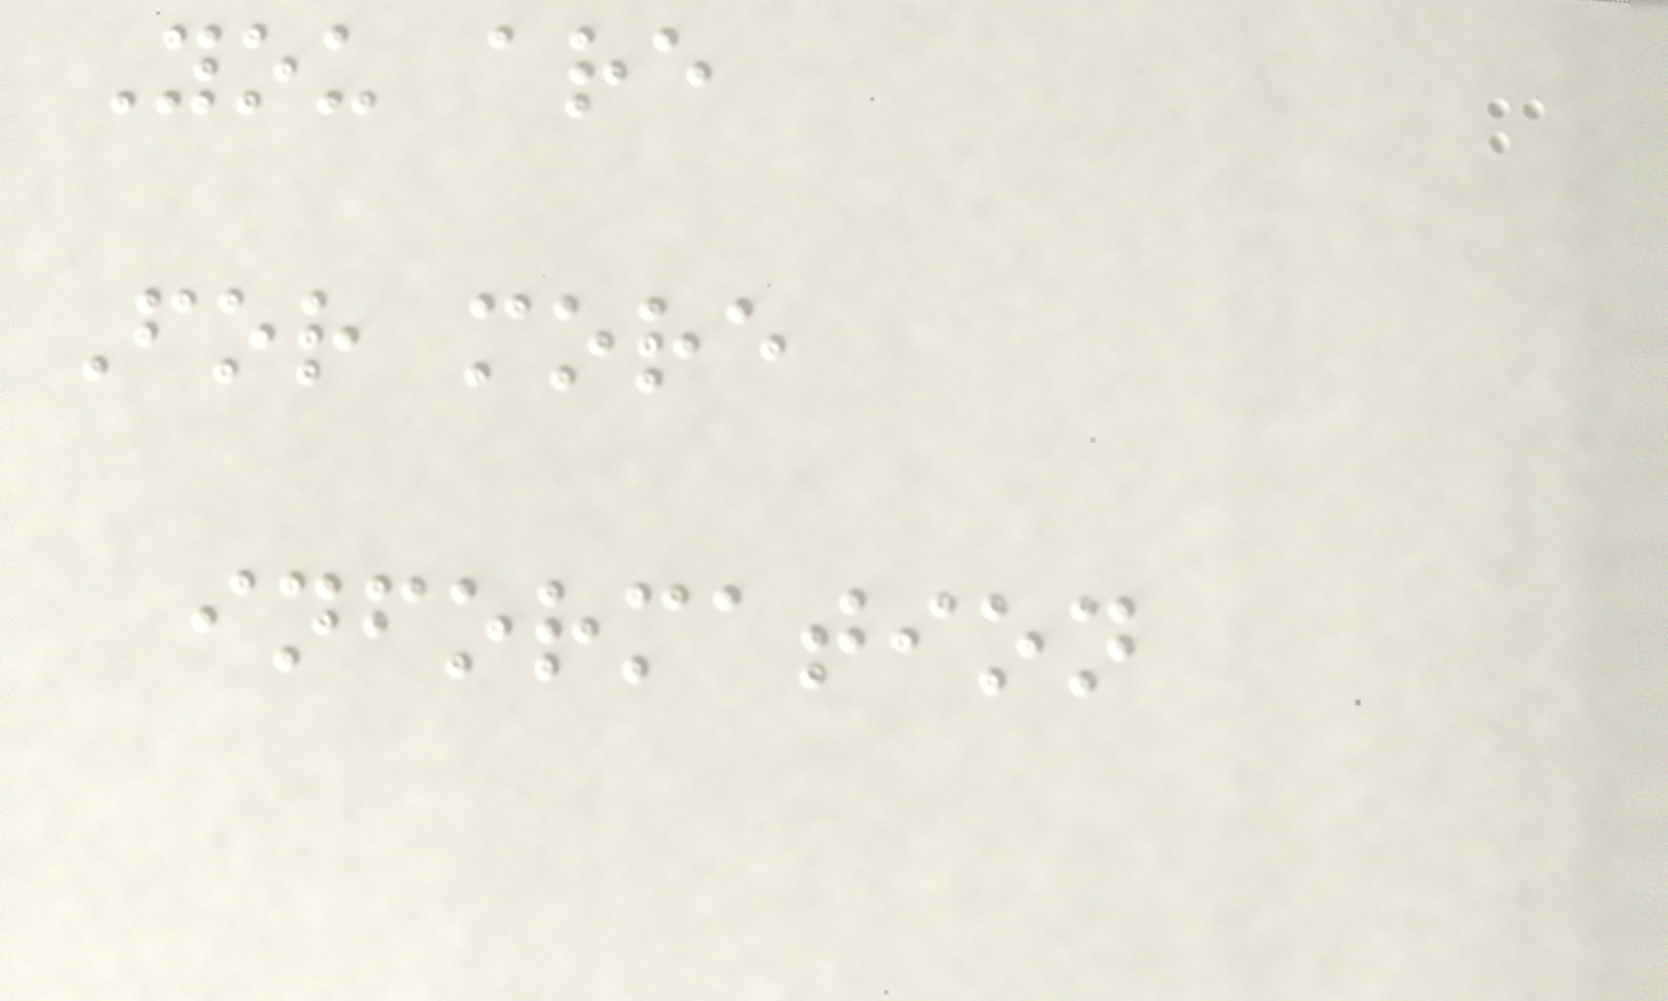You are
For more
information
